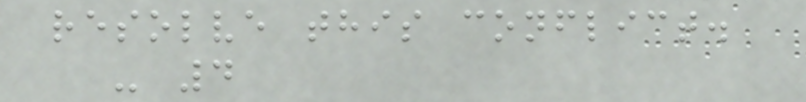resolve this conflict.
- 4
